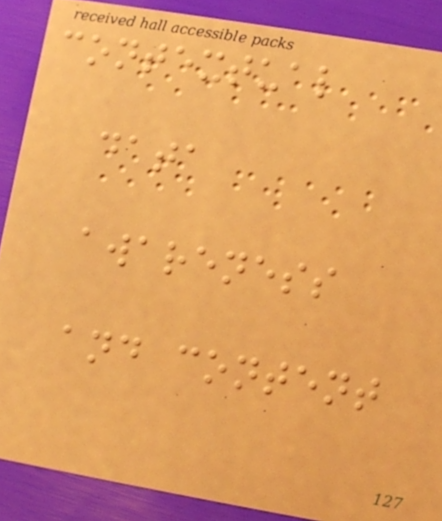contextual
data
awareness
and content
